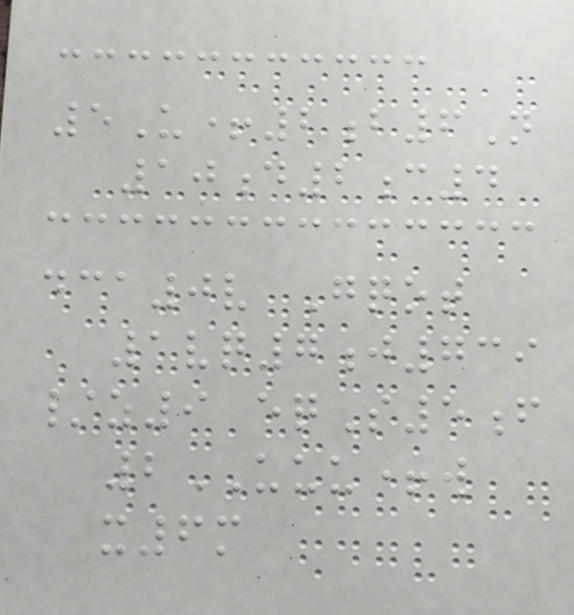5U+2b6N
10d2c4
dca0v Gqot
1vq7j739
/z9 eqS5f
2UUU+w
x6m
